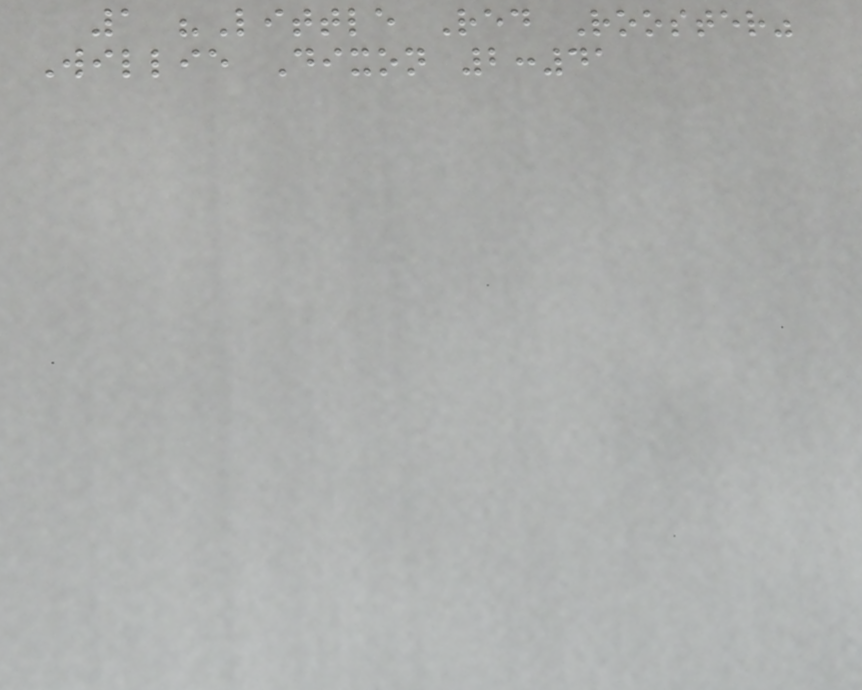1 "Little Red Rooster"
Willie Dixon 2:41
